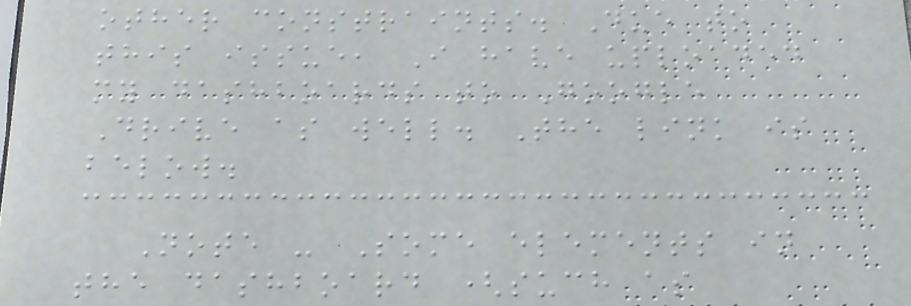other constraints. Due to
this issue, I have uploaded
my dashboards to Google
Drive as well. The link is
below.
Note - Some elements in
the dashboard (such as
